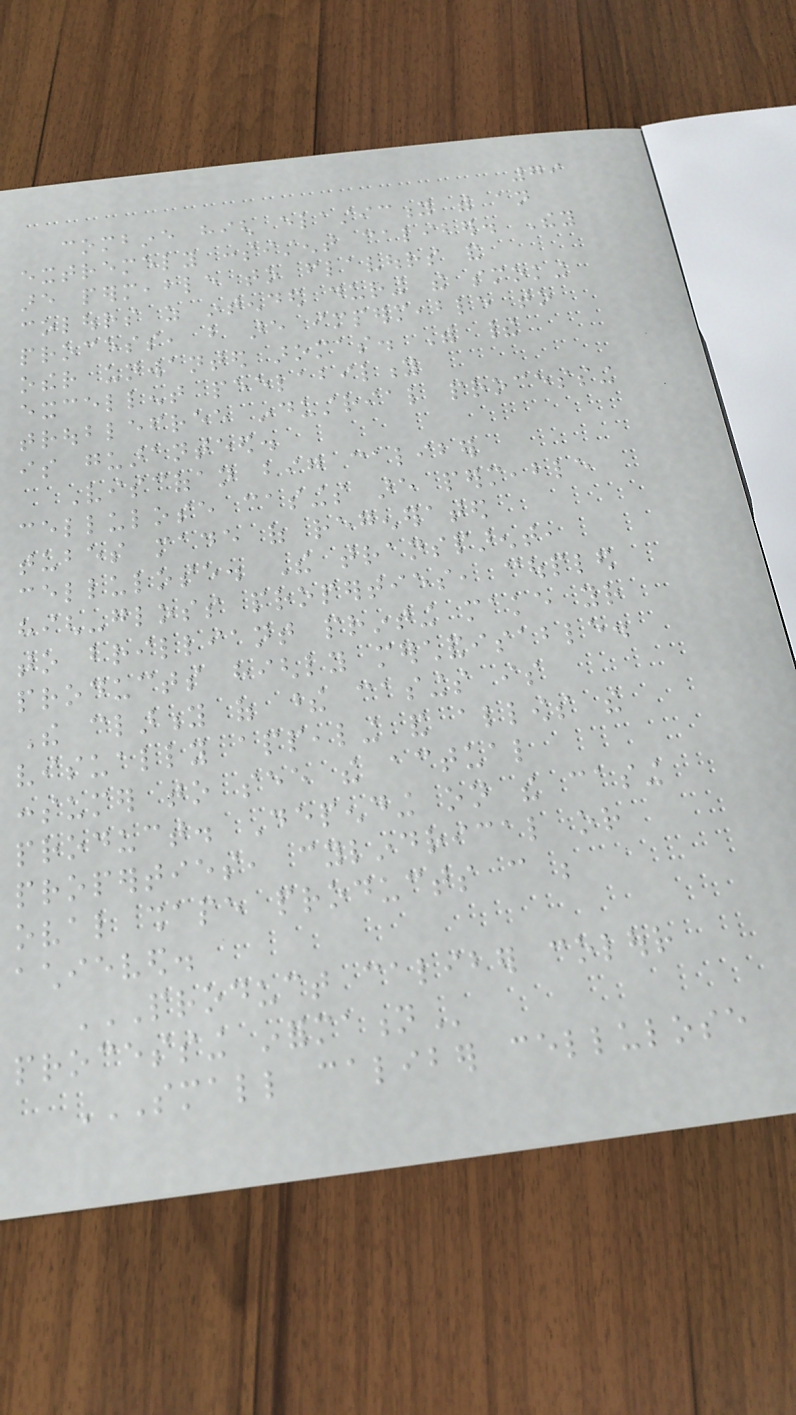79
combine high elasticity with an
extremely consistent caliber. They
are permeable to flavours and
colours as intended during the smoking
process, but are impermeable to
other unwanted aromas. With their
excellent peelability
troublefree industrial processing
is guaranteed.
Viscofan big caliber
cellulose casings are permeable
tubes made of regenerated
cellulose. The transparent,
high-gloss properties, coupled
to brilliant printing make your
products highly merchandisable.
The clarity of these casings is
visually appealing and allows the
consumer to see the actual
product. Depending on the casing
properties, cylindrical or
oval shape products can be
achieved.
PRODUCT CALIBER COLOUR
PROCESSING INFORMATION
SMALL CALIBER CELLULOSE
